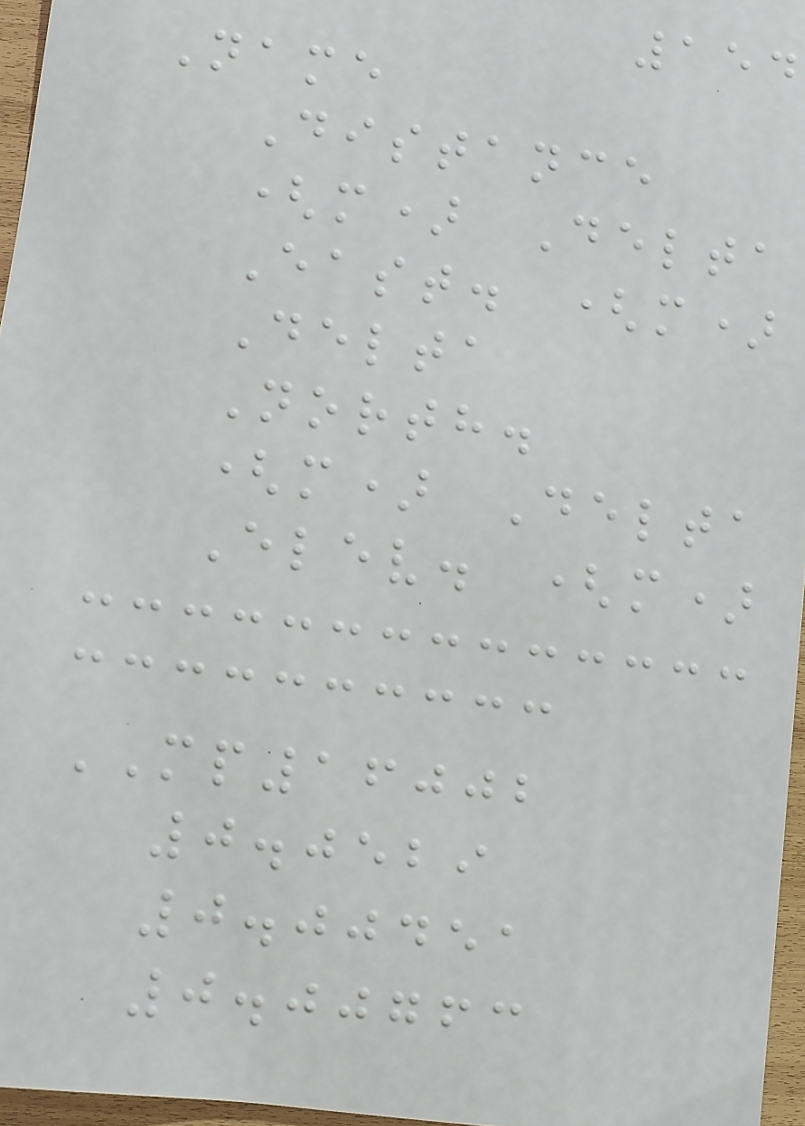154
Name
Distance
(m) Delta
East. (m)
Delta
North.
(m) Delta
Elev. (m)
MP16002
0.0529
0.00451
0.00763
